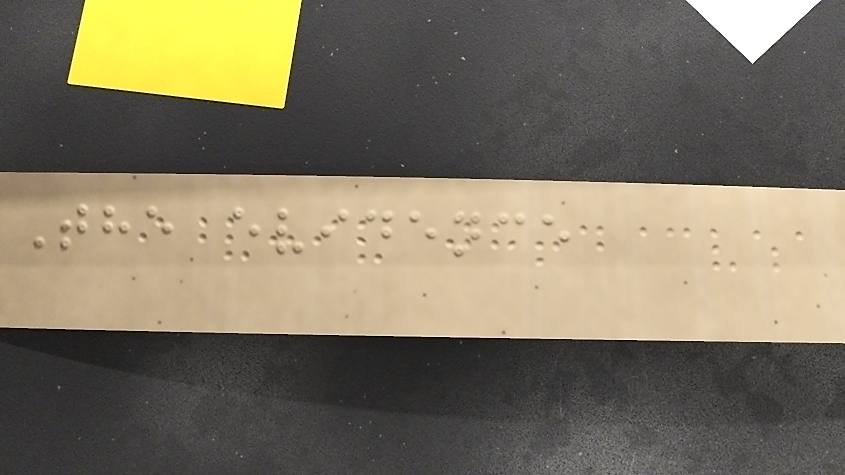The evidence
